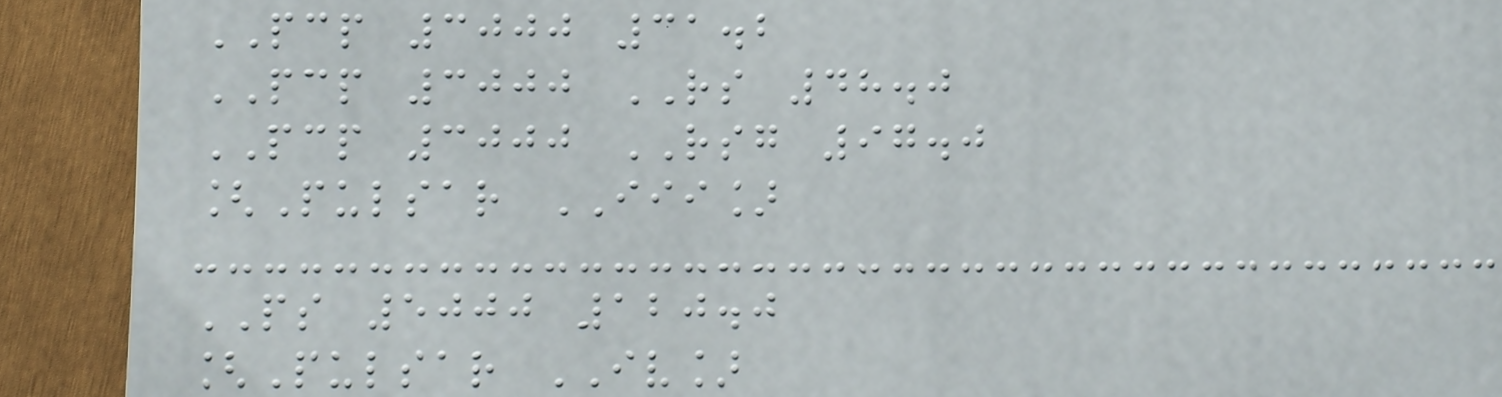PCP 3000 31.2
PCP 3000 RS 48.0
PCP 3000 RSG 97.0
[Pulsar III]
PS 5000 120.0
[Pulsar IV]
